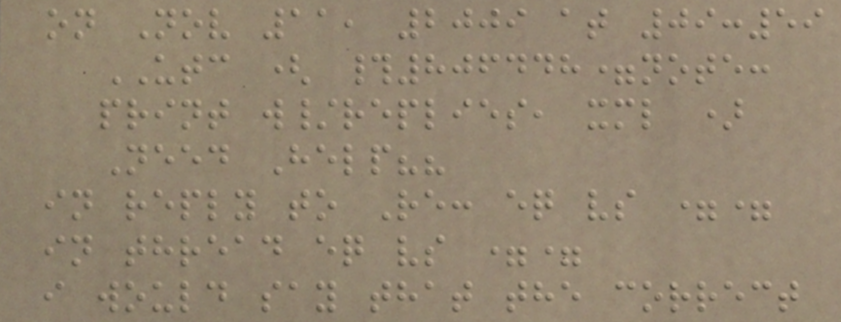on Nov 11, 2009 at 09:59
UTC ( #806448=note:
print w/replies, xml )
Need Help??
in reply to Re: eq vs ==
in thread eq vs ==
i would say that the correct
